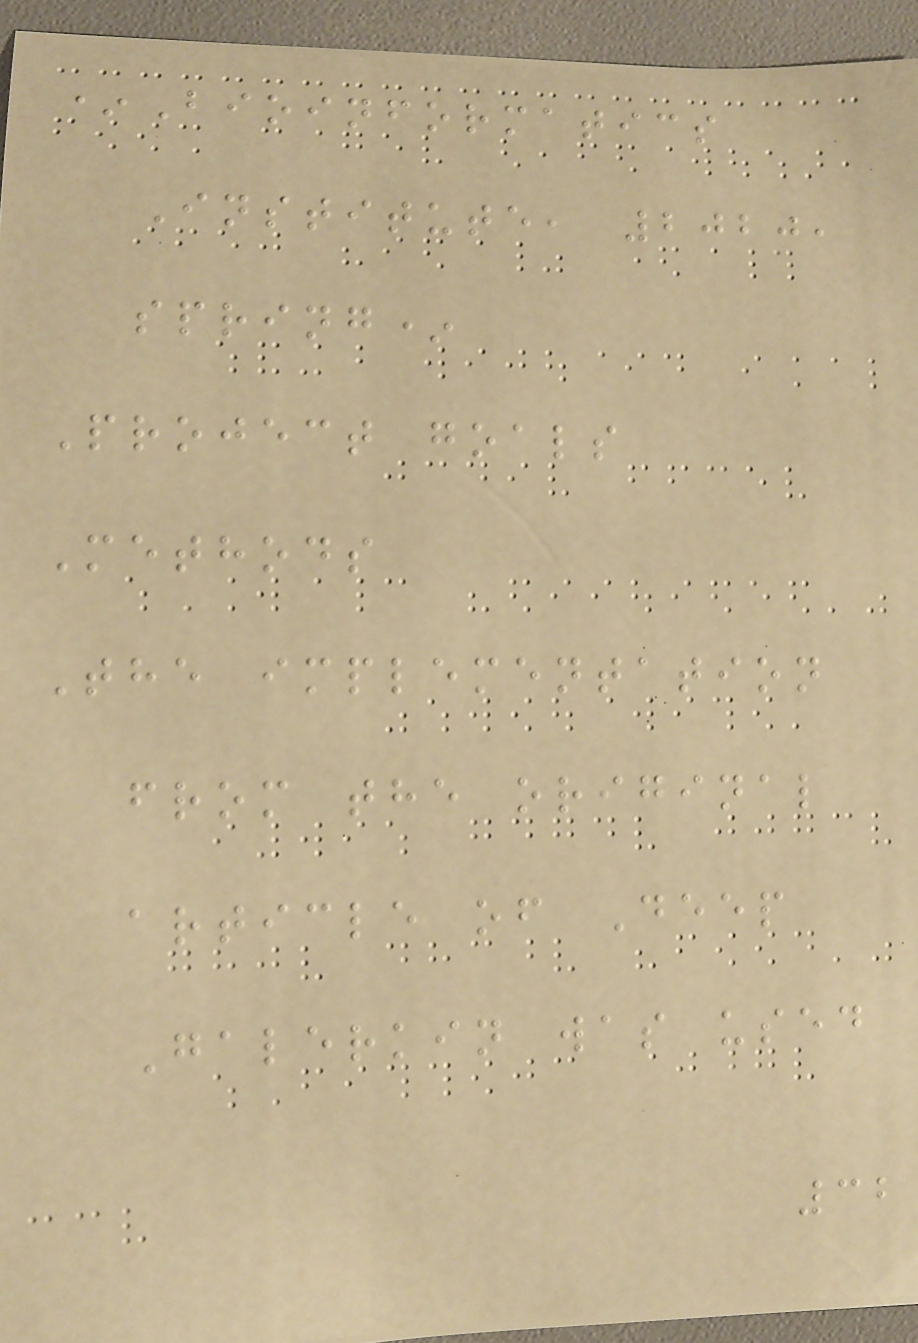*Bioinformatics
Institute, 2020,
spring*
Project goals
Methods
The implementation
from the original
article of Deep
Galerkin was used
32
